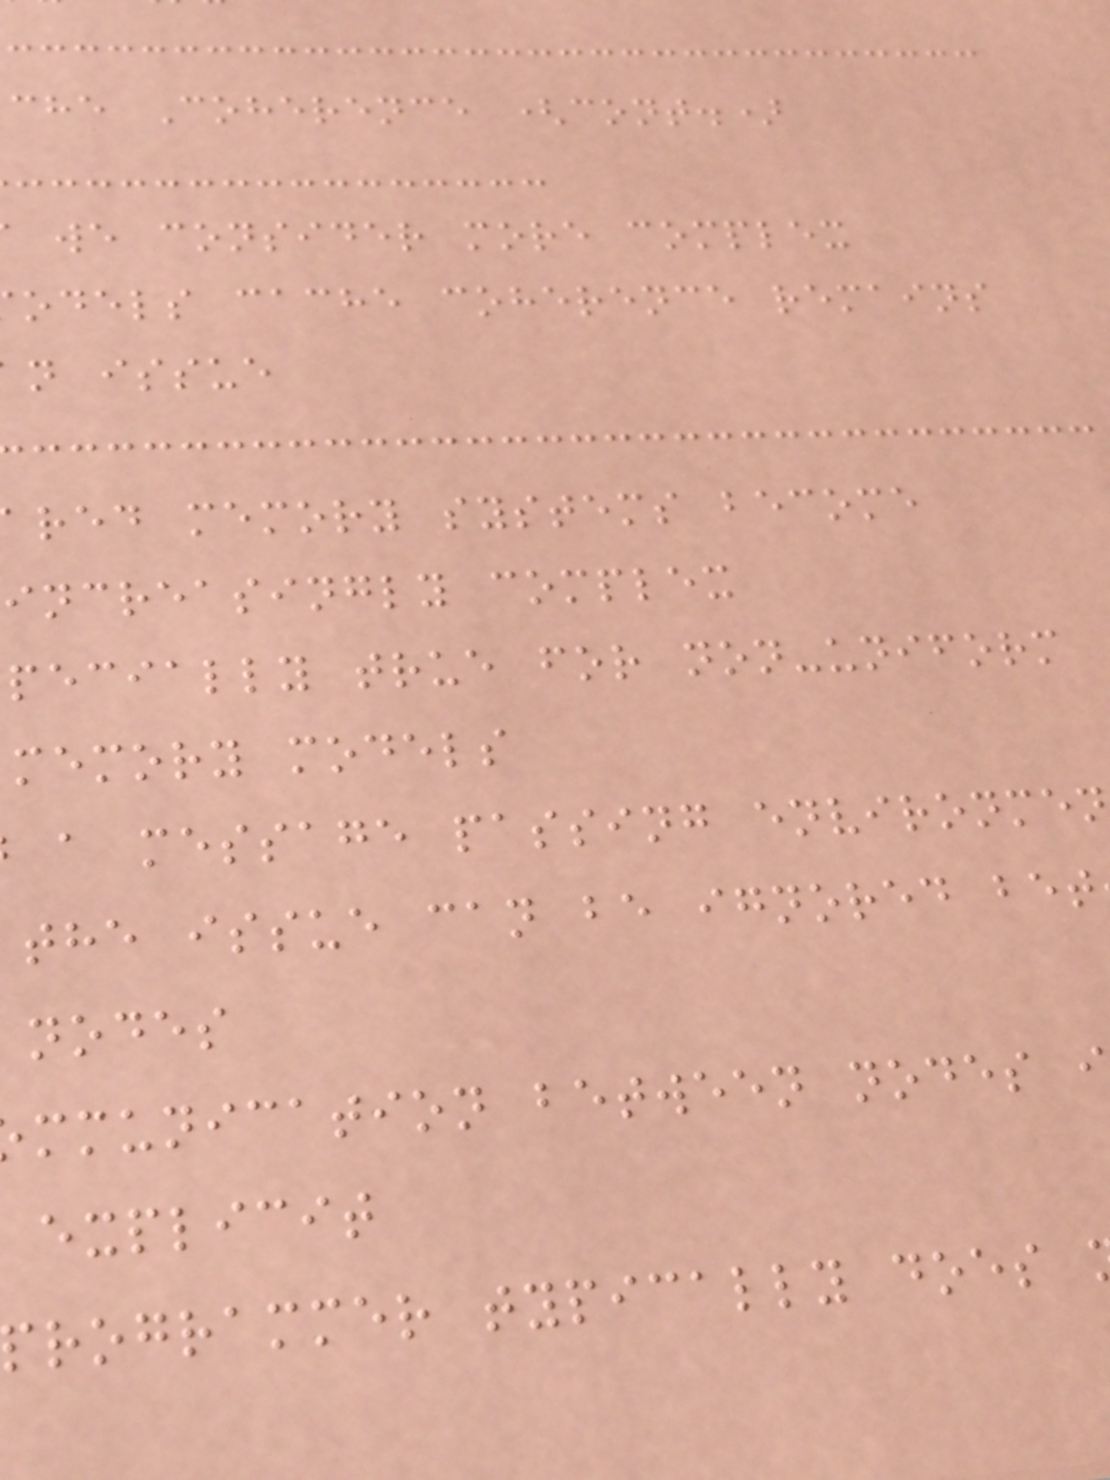che Coherence (cont.)
we consider more complex
odels cache coherence remains
n issue
red memory systems become
increasingly complex
pecially true for non-uniform
memory models
a message passing environmen
the issue can be ignored bet
nodes
mmunication between nodes
explicit
programmer typically does
